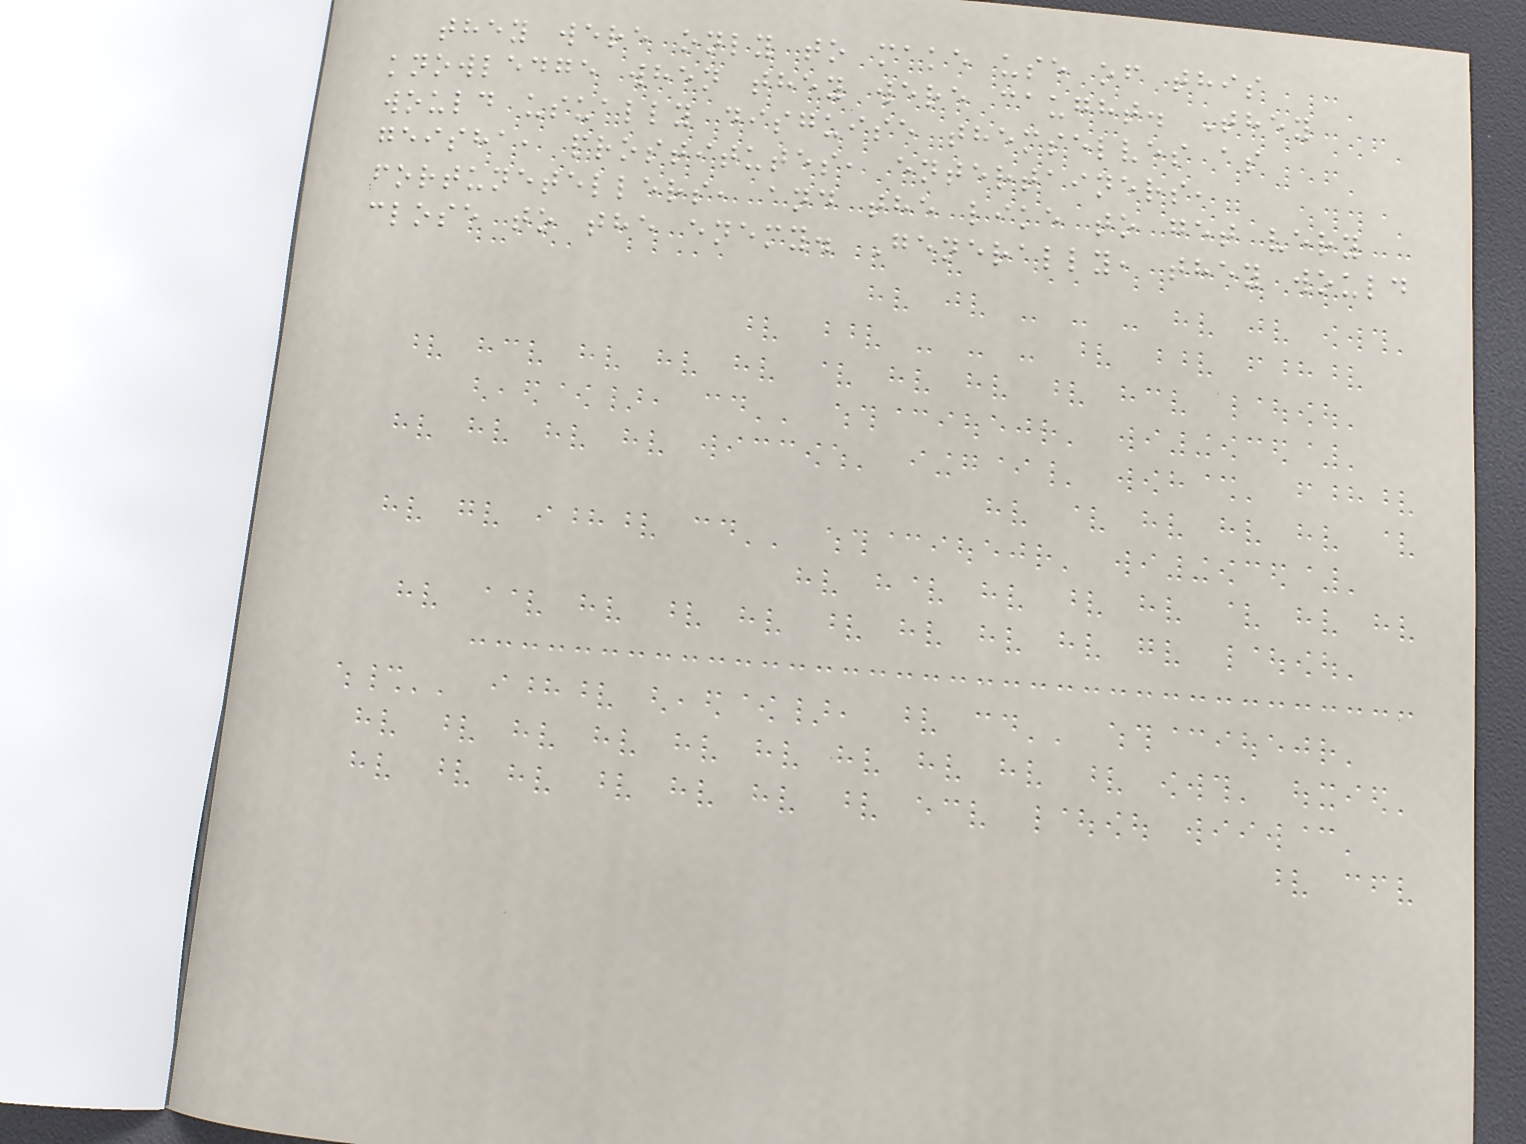they were only to make use of this
knowledge when they were caught. They
would usually disguise themselves as
geisha, prostitutes, entertainers,
fortunetellers, and the like to get very
close to the enemy. Generally, they would
